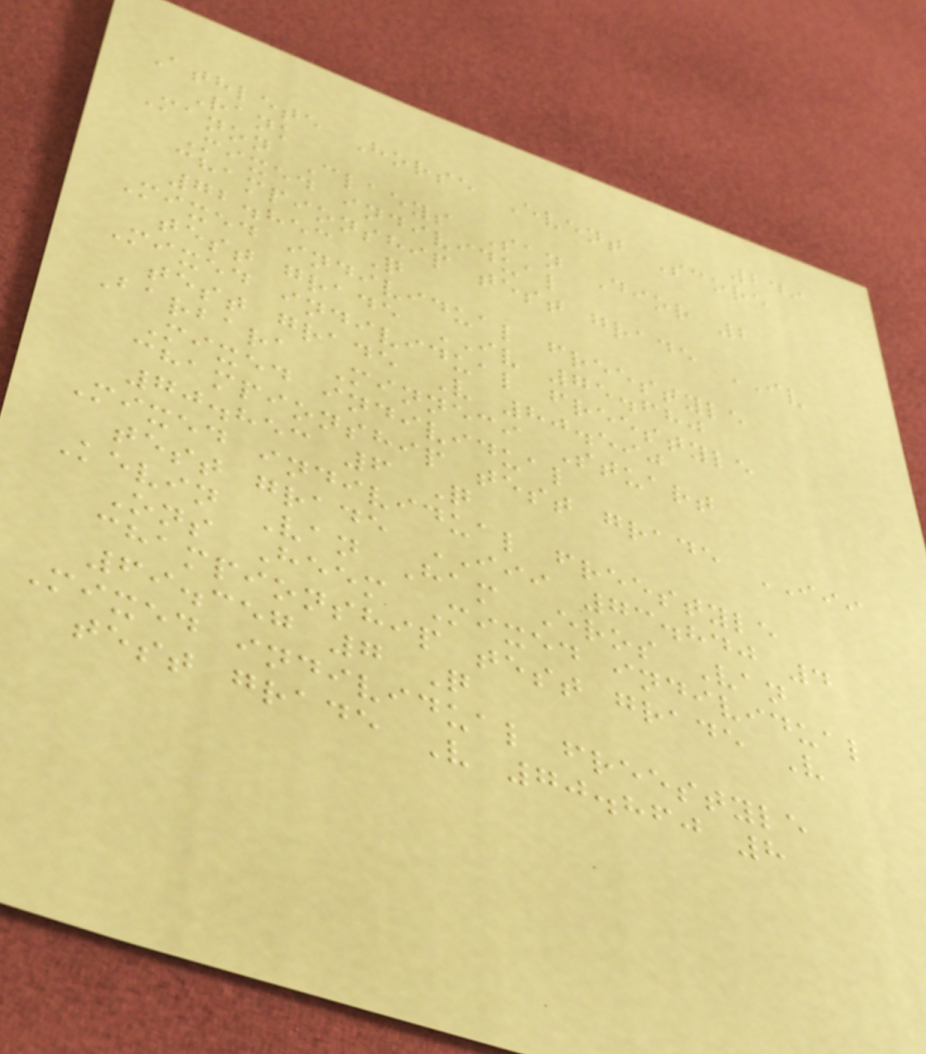249
Athlete Horse Event Score
Rank
Manon Claeys San Dior 2
Mixed individual
championship test grade IV
72.853 Q
Mixed individual freestyle
test grade IV 75.680
Mixed individual freestyle
test grade V 80.590
Barbara Minneci Stuart
Mixed individual
championship test grade III
70.853 6 Q
Mixed individual freestyle
test grade III 73.840 4
Kevin Van Ham Eros Van
Ons Heem Mixed individual
championship test grade V
69.357 7 Q
Mixed individual freestyle
test grade V 70.860 8
